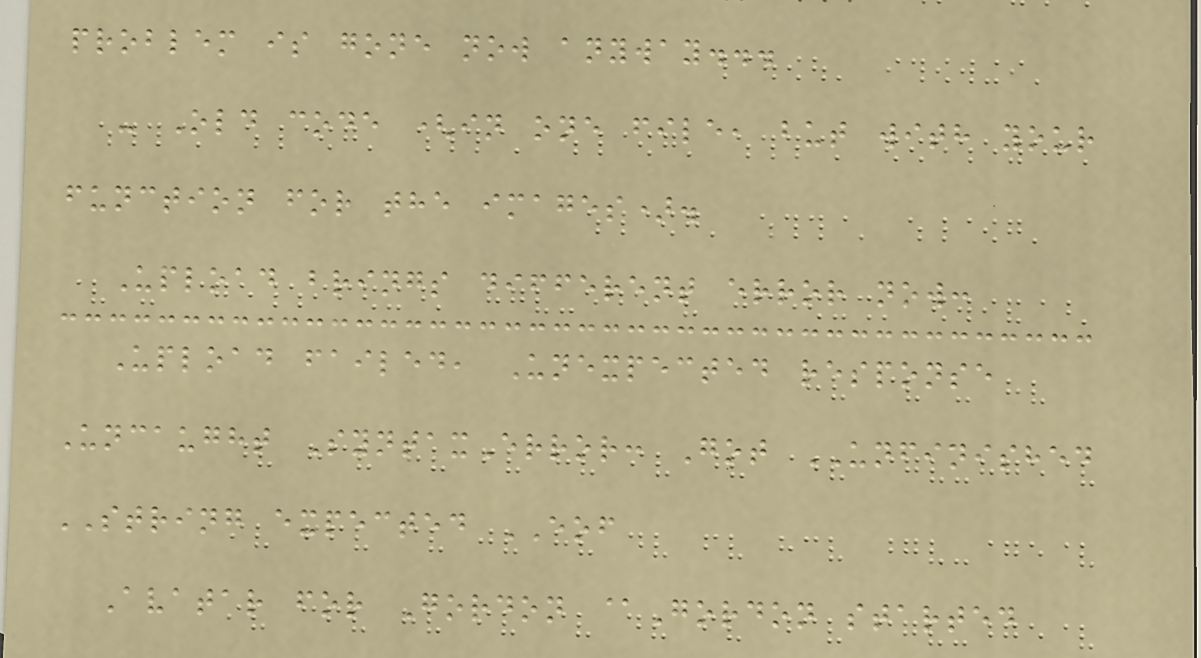problem is gone now anyway...
- Old code (in one file, but with your
function for the images).
Upload brings different error now:
Upload failed, Unexpected response
Uncaught SyntaxError: Got UNFINISHED
STRING expected EOF
Avatar for Gordon @Gordon started
